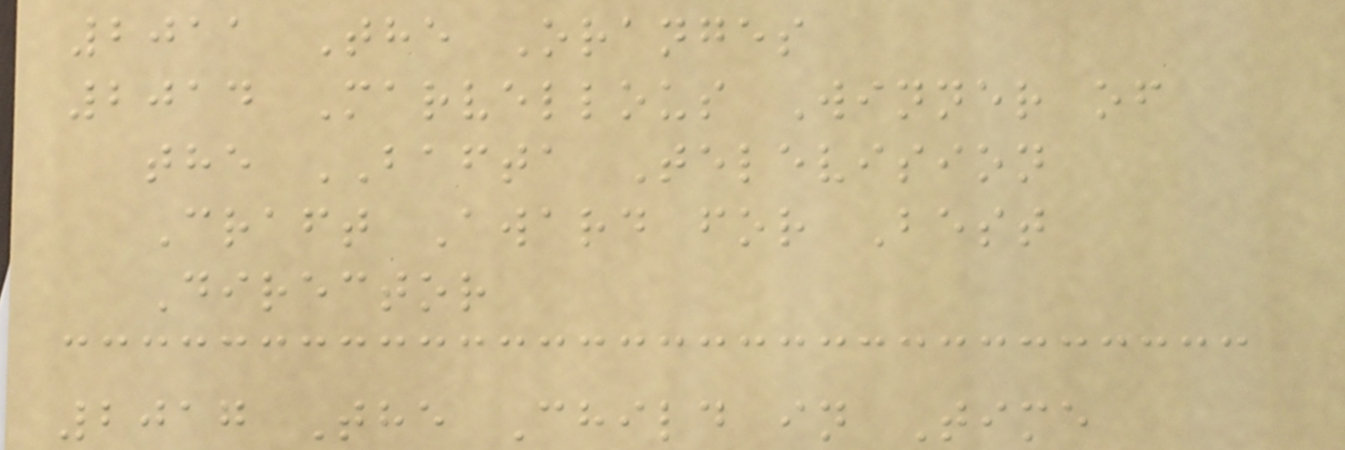2011 The Oranges
2014 Marvellous Winner of
the BAFTA Television
Craft Award for Best
Director
2017 The Child in Time
